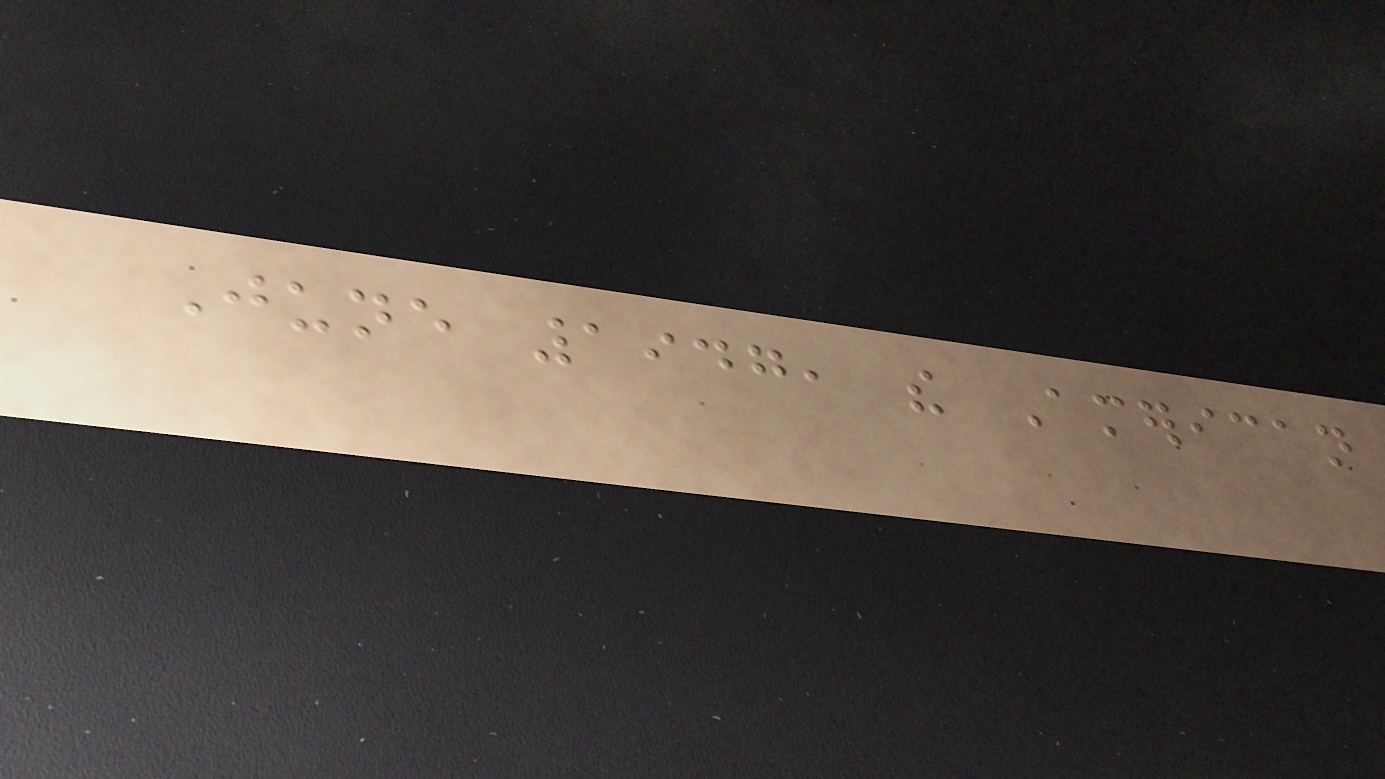June 1947, the American
